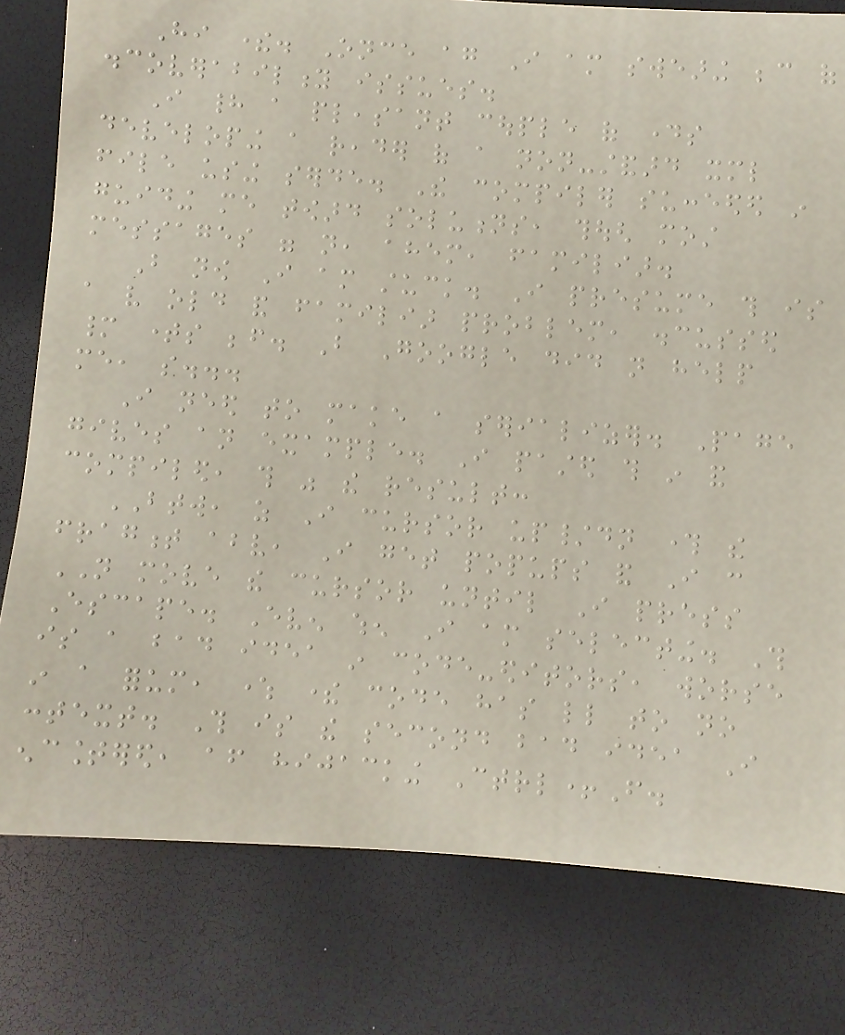Hi there. Once again I am swearing because of
discoverability issues.
I had a pleasant couple of days
developing a reader of a non-standard xml
file using serde. The compiler succeeded in
guiding me toward solutions, though most
messages were not, ahem, familiar.
But now I am stuck. I presume this is
a very old and familiar problem, discussed
many times before. But Google did not help
me, so...
I need to make a serializer. Page
gives an example. I pasted this in and
compiled, this was the result:
BTW, as I cursor up/dn through the
fragment above, I get popups and I can
NOT move the cursor until I press
Escape. Even when I am selecting. This
is a bad idea in code-editors, worse
in a forum, where there code has little to no
context. This is the second bad idea I
encountered, after hijacking Ctrl+F.
